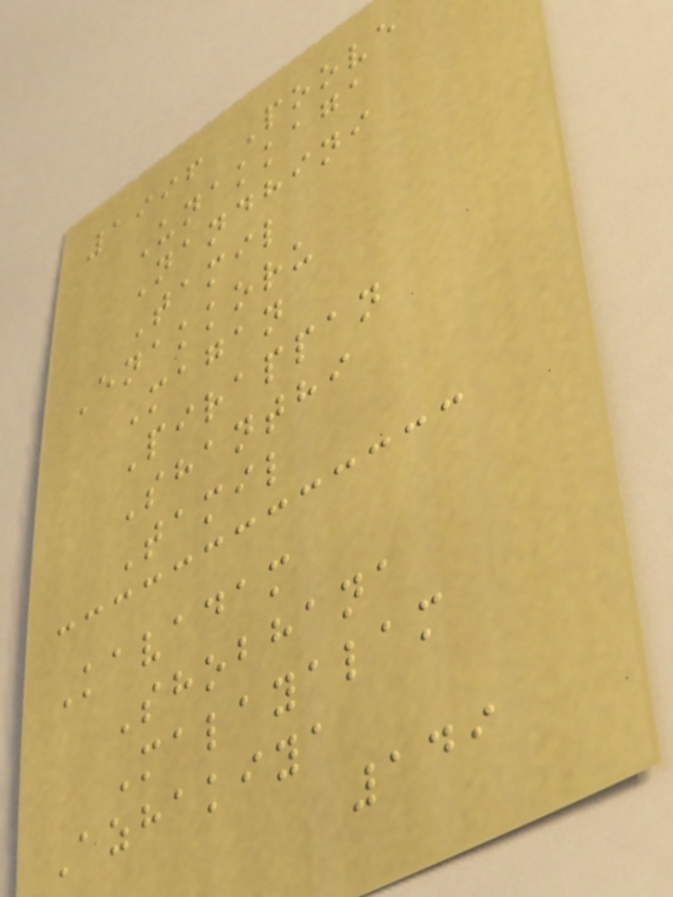1996 Poove
Unakkaga
Nandhini
Tamil
Enakkoru
Magan
Pirappan
Shanthi
Tamil
Kavadam
Shobhana
Malayalam
Azhakiya
149
